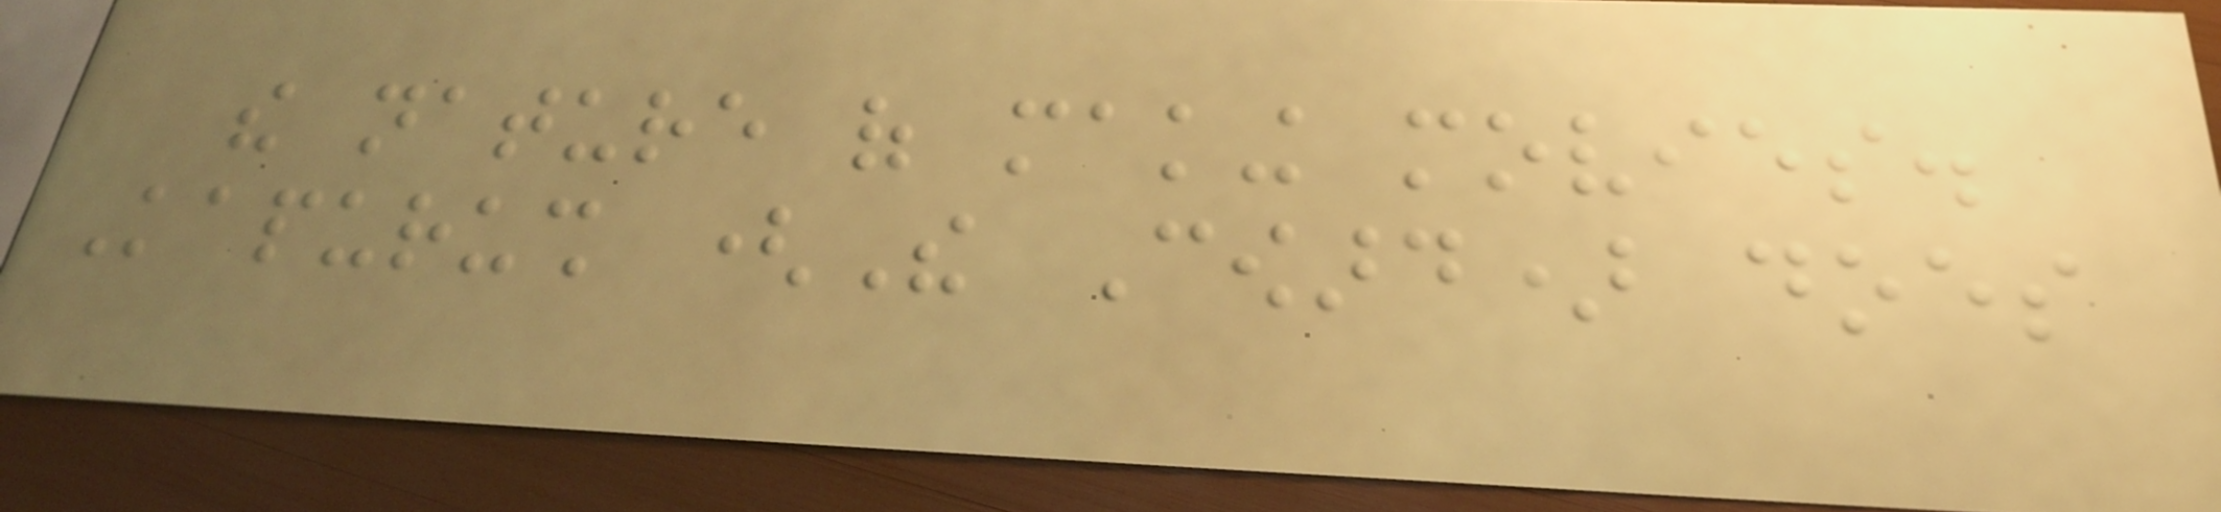the nature of making movies.
Kapurush (The Coward) does
